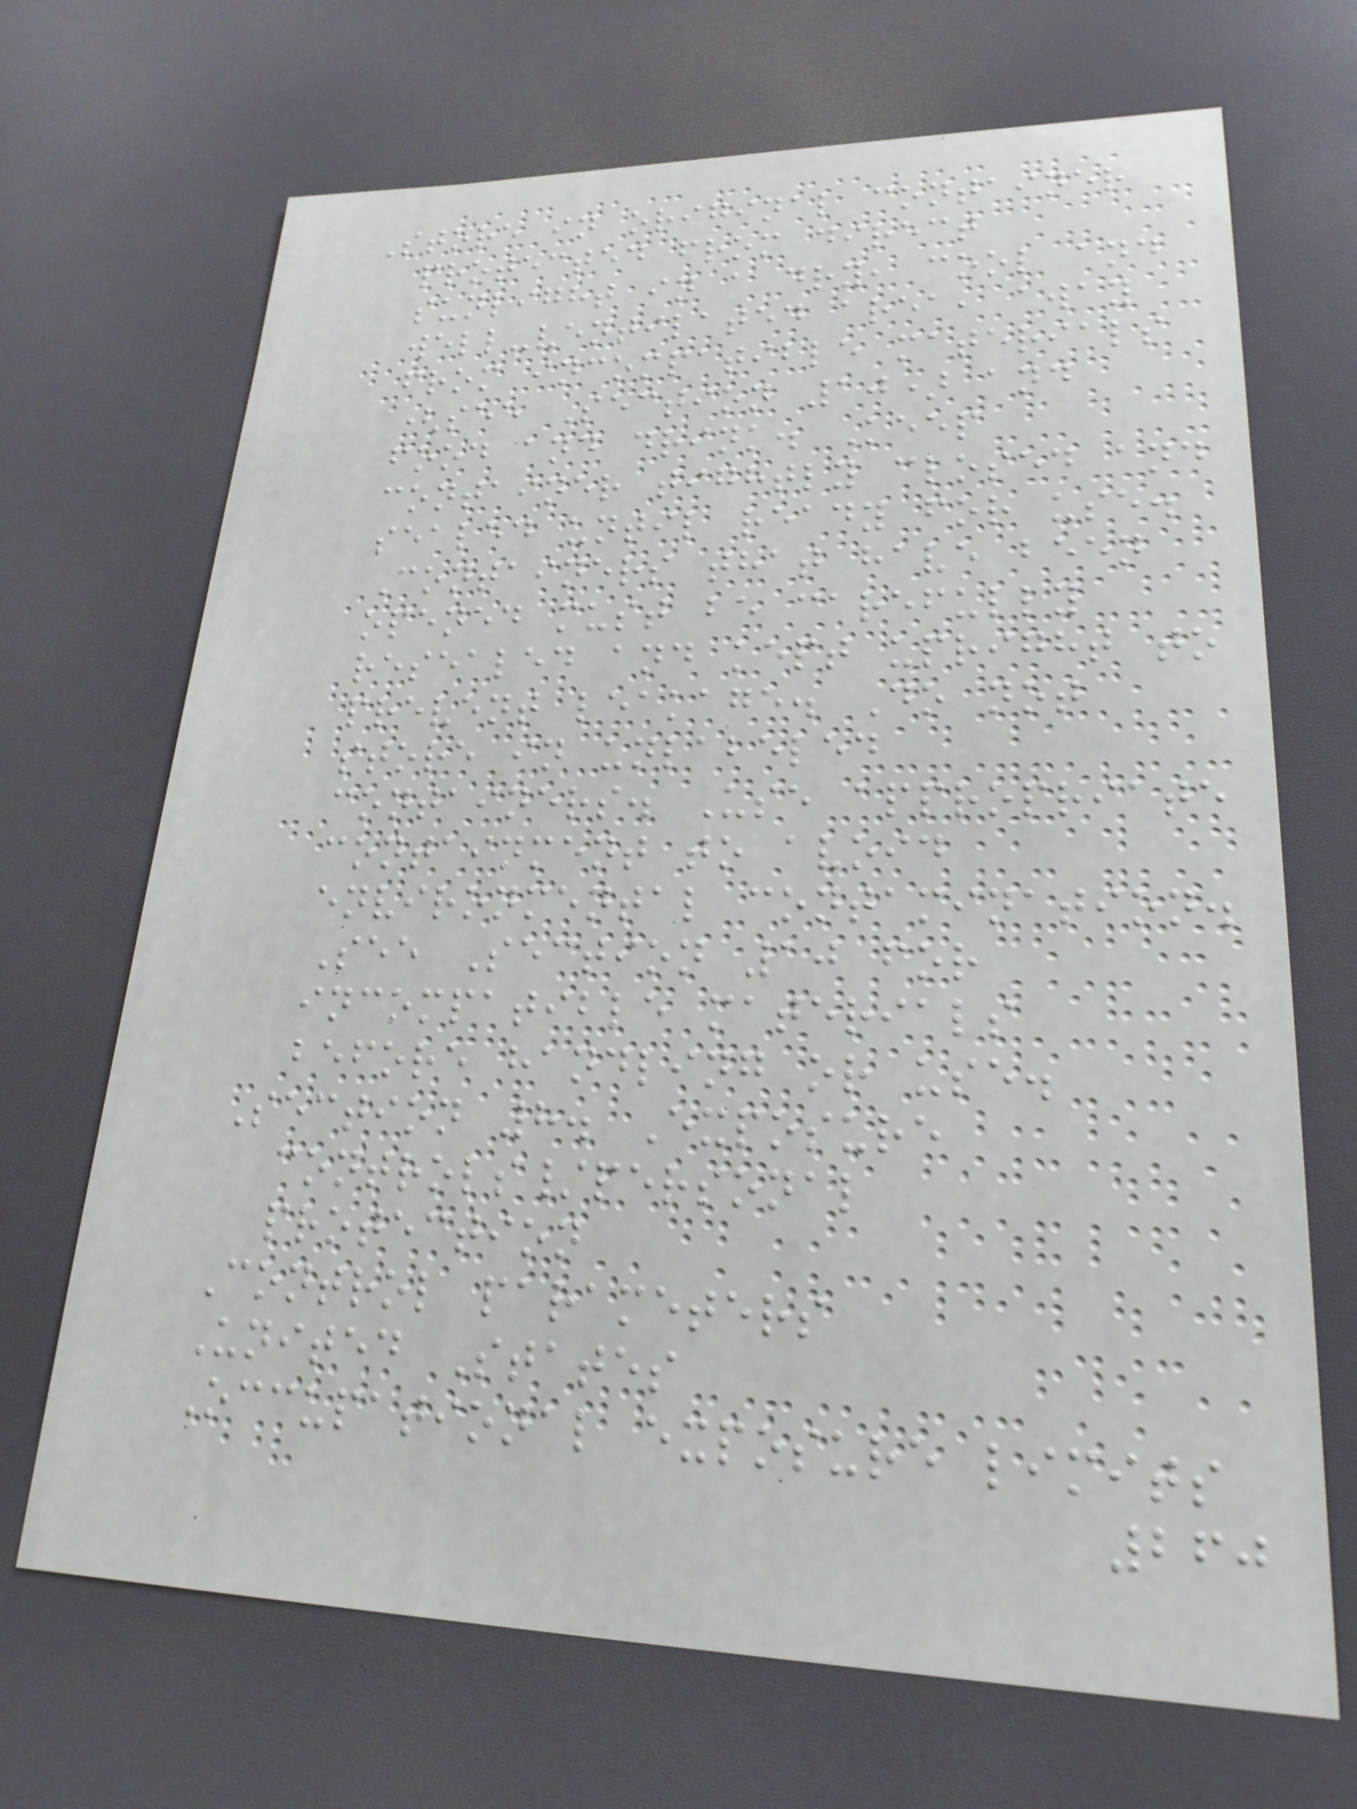Store in original container
protected from direct
sunlight in a dry, cool and
well-ventilated area, away
from incompatible materials
(see Section 10) and
food and drink. Keep
container tightly closed and
sealed until ready for use.
Containers that have been
opened must be carefully
resealed and kept upright to
prevent leakage. Do not
store in unlabeled
containers. Use appropriate
containment to avoid
environmental contamination.
See Section 10 for
incompatible materials
before handling or use.
Section 8. Exposure
controls/personal
protection
Control parameters
United States
Occupational exposure limits
260
